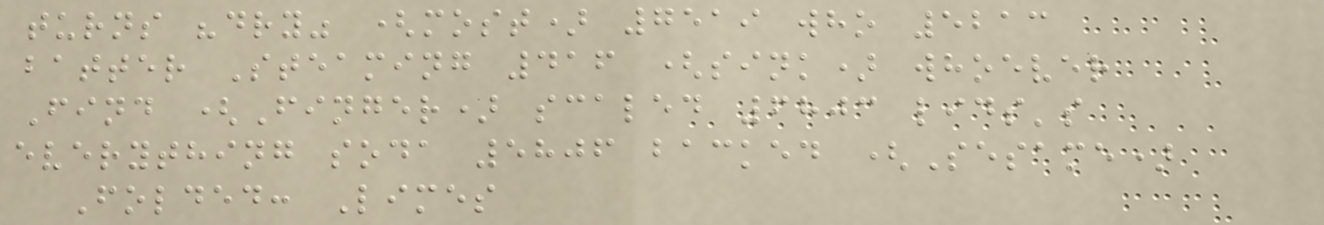turns "dry" (most) 7519 who 5213
batter Steaming 416 (sink) whoever
Find (Finger) scaled 6803 lids's
everything soda 5806 backed (Sesame)
Folded: Limes
